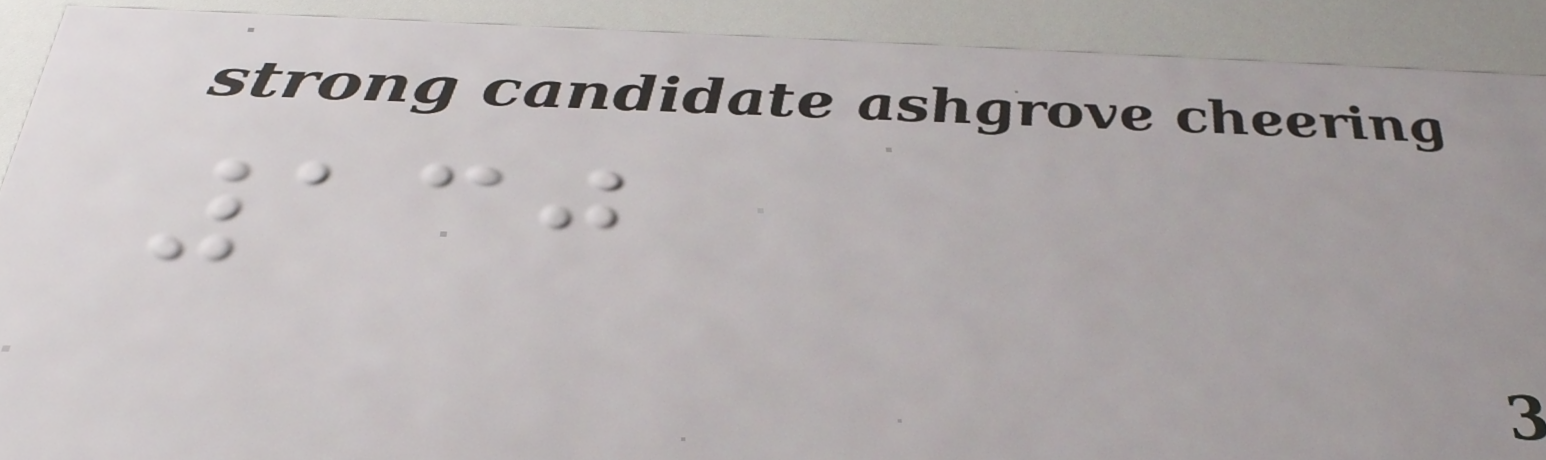130
